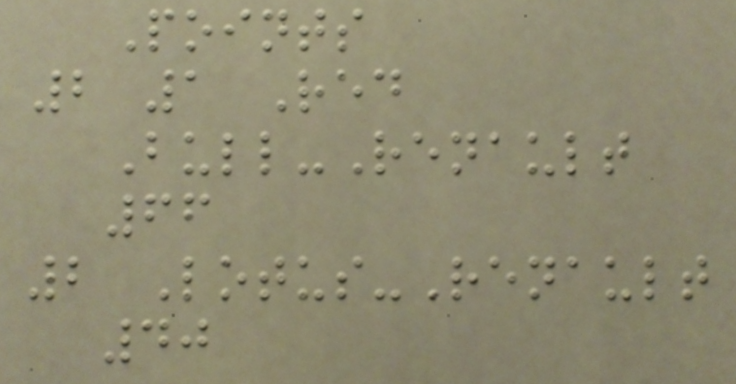Points
2 1 Red
Bull-Renault
66
2 Lotus-Renault
40
